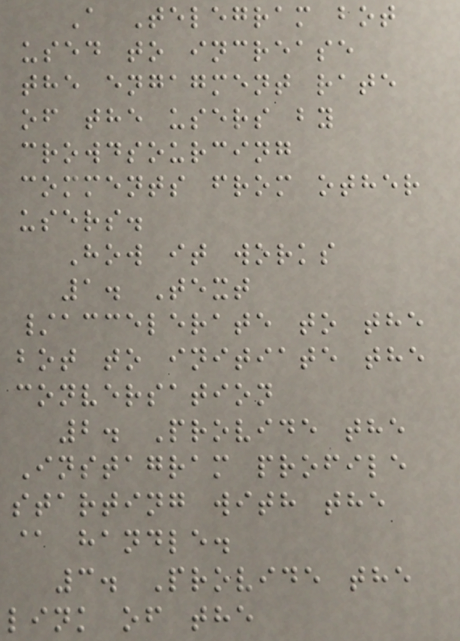A Telegram bot
used to increase
the engagment rate
of the users by
crowdsourcing
comments from other
users.
How it works
1. Text
/accelerate to the
bot to initiate the
conversation
2. Provide the
Instagram profile
starting with the
@ handle.
3. Provide the
link of the
